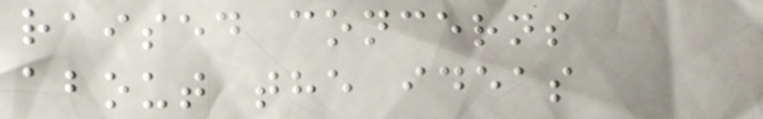raised concerns
about the ideas
